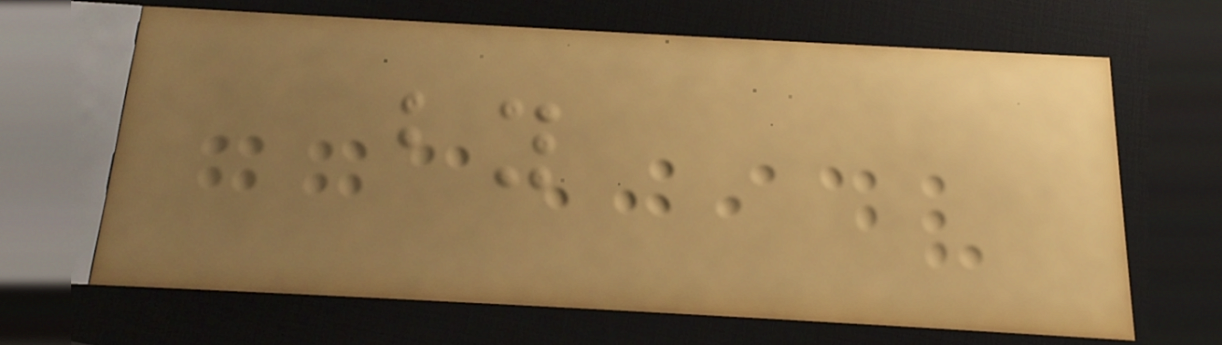by
